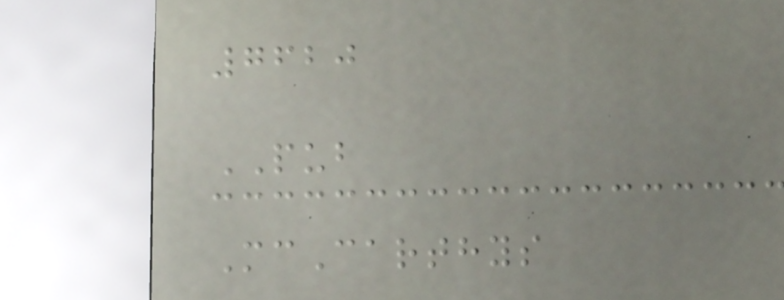7620
PUB
McCarthys
